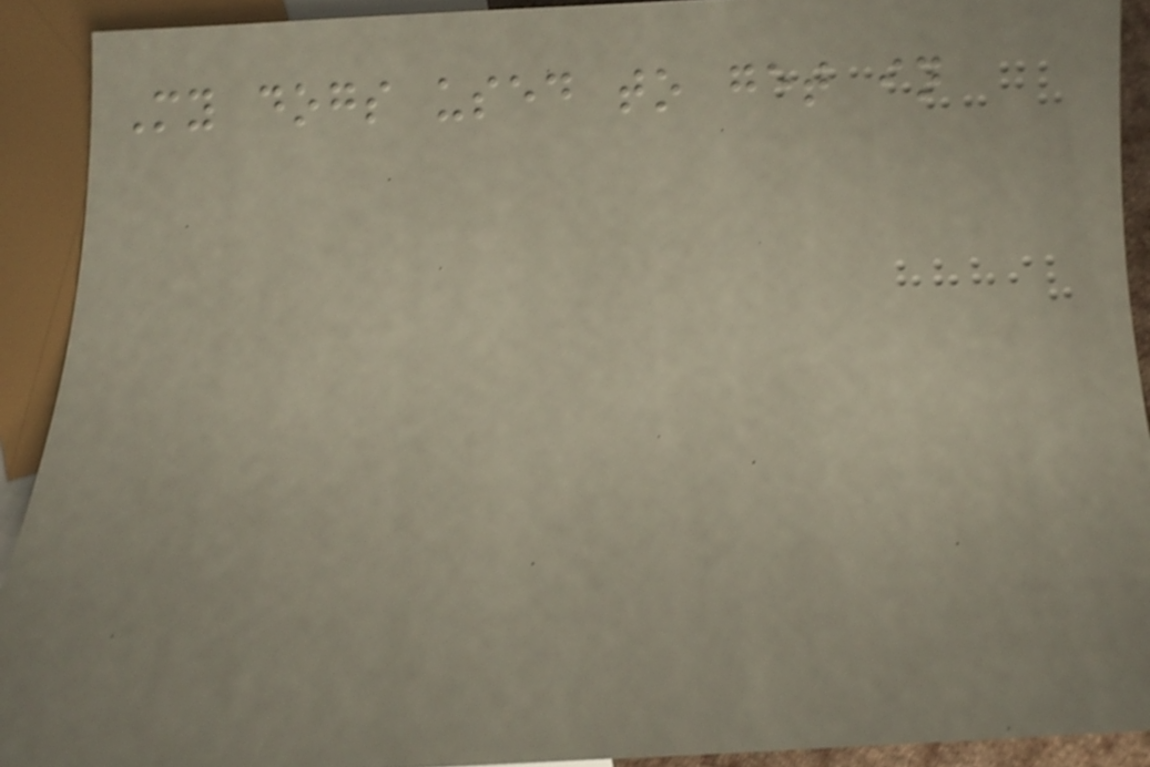My dogs used to get in
